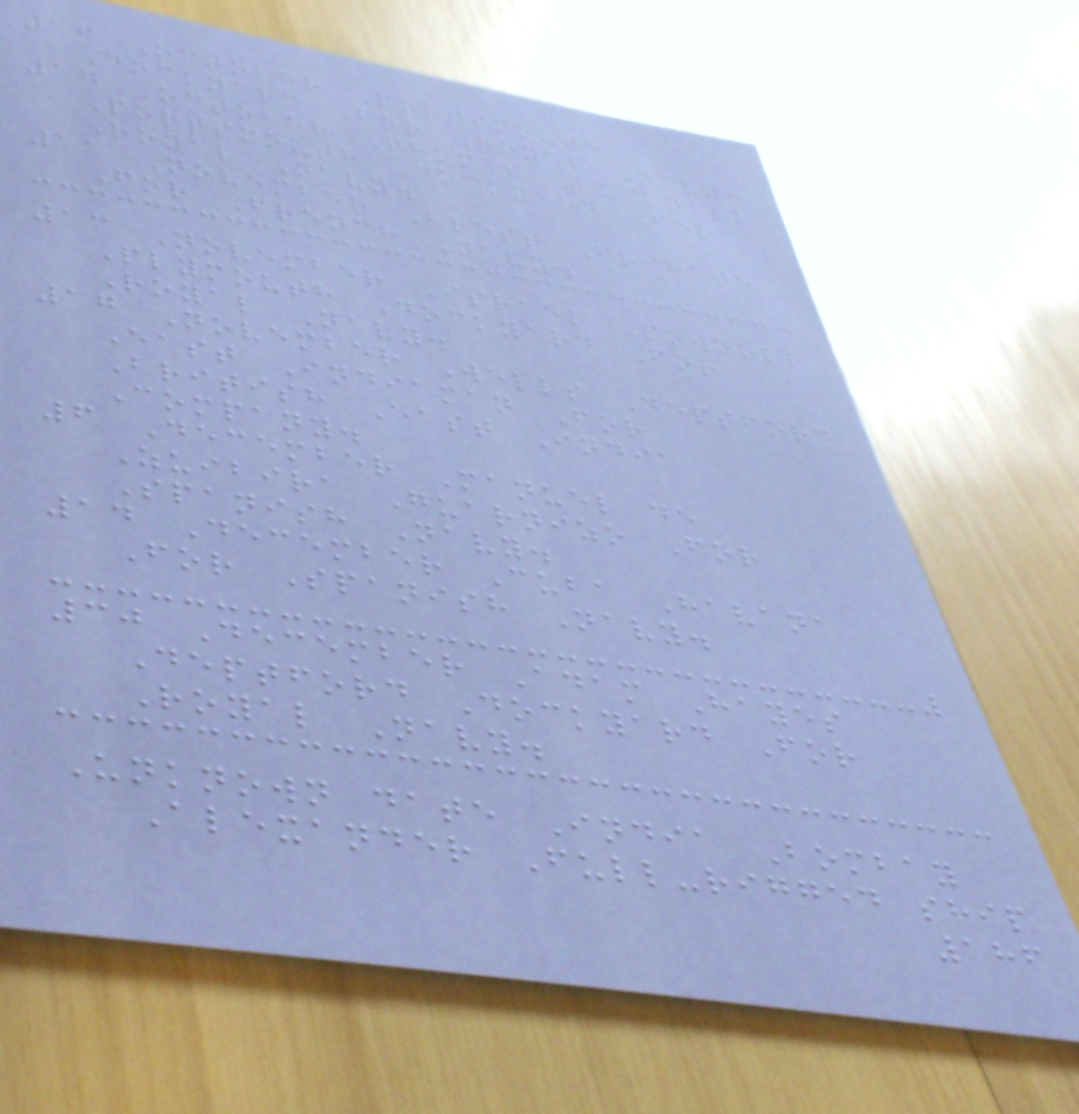17 October Portsmouth
Dockyard For Royal Navy.
17 October Thomas Bucknall
Portsmouth Dockyard For
Royal Navy.
11 November Brest Frigate
For French Navy.
13 November Israel Pownoll
Plymouth Dockyard For
Royal Navy.
17 November Wells Deptford
East Indiaman For
British East India
Company.
6 December Manuel de
Zuibira Guarnizo For
Spanish Navy.
14 December Cuba Havana
For Spanish Navy.
30 December Adam Hayes
Deptford Dockyard For
Royal Navy.
Unknown date India Bombay
Alexander Full-rigged ship
186
